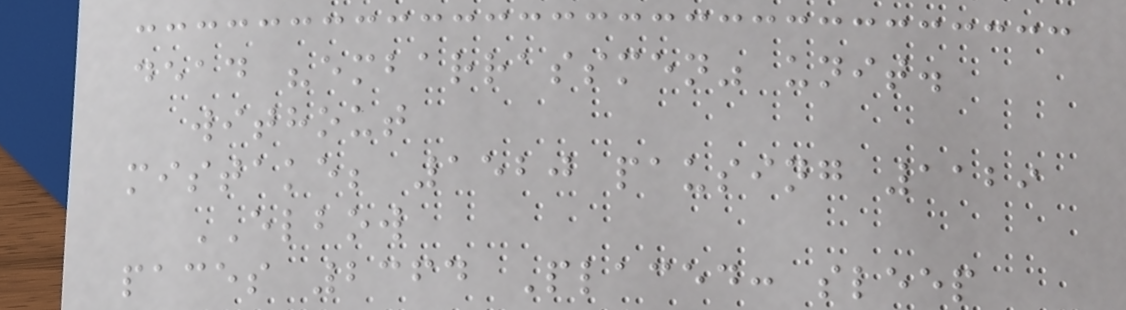dead "embarrassmen" unit.
without
mistake; 1520 pausing 1129
ELBOW
paces 2364 Placed: sleep
